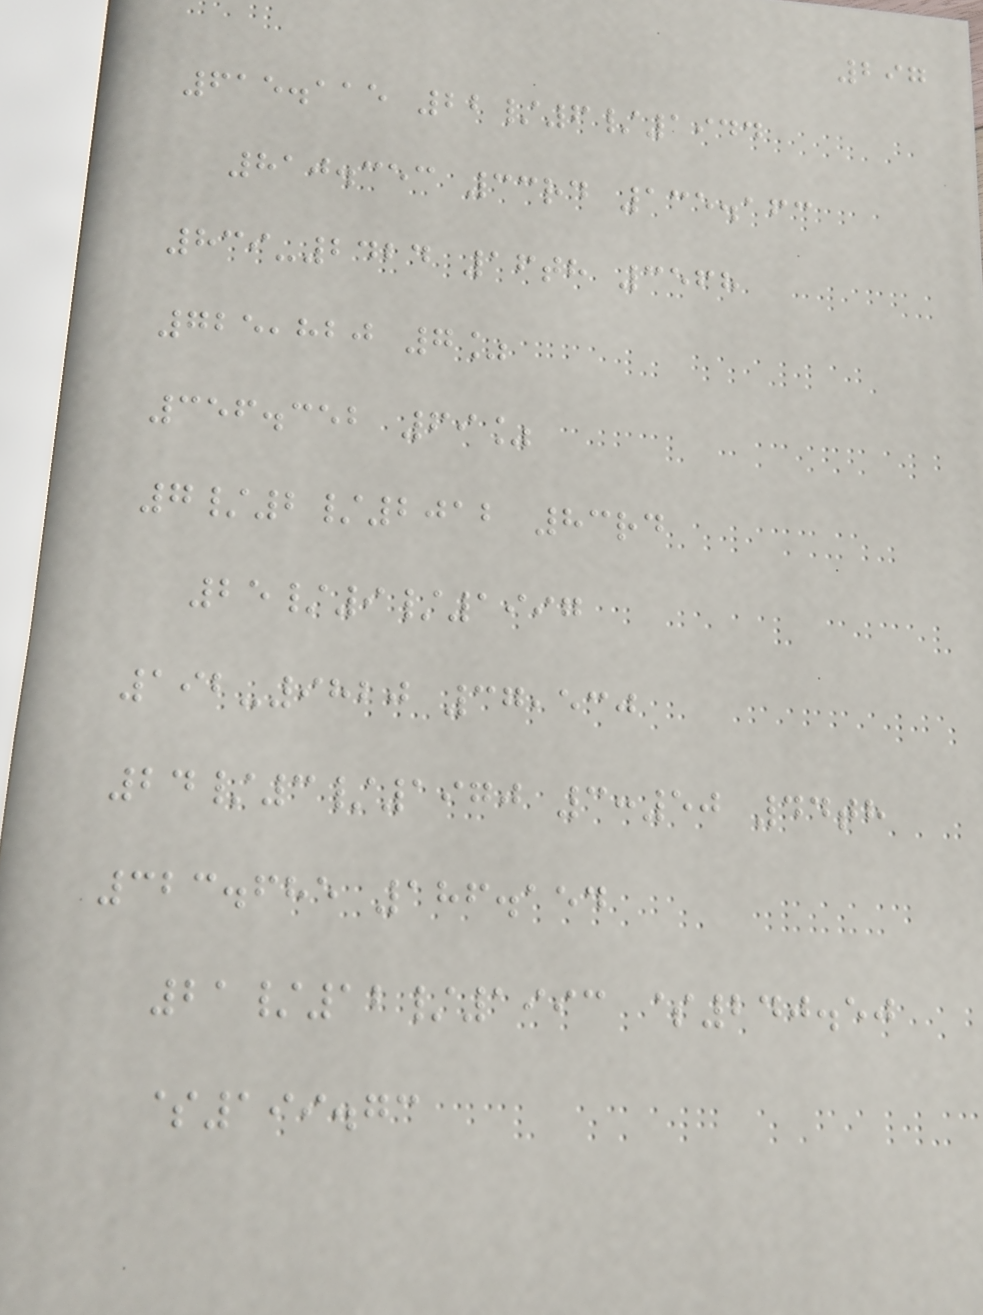297
615.115 22/6/1944
810.353 33rd 135.163
839-2424 16th 3568
725,820 7%
356.352 69%
7/2/2012 83rd
25/9/1997
192-9820 37,530
24/3/1970 3:50 44th
323.685 186.154
21/12/1993 $240.50
$199.73
